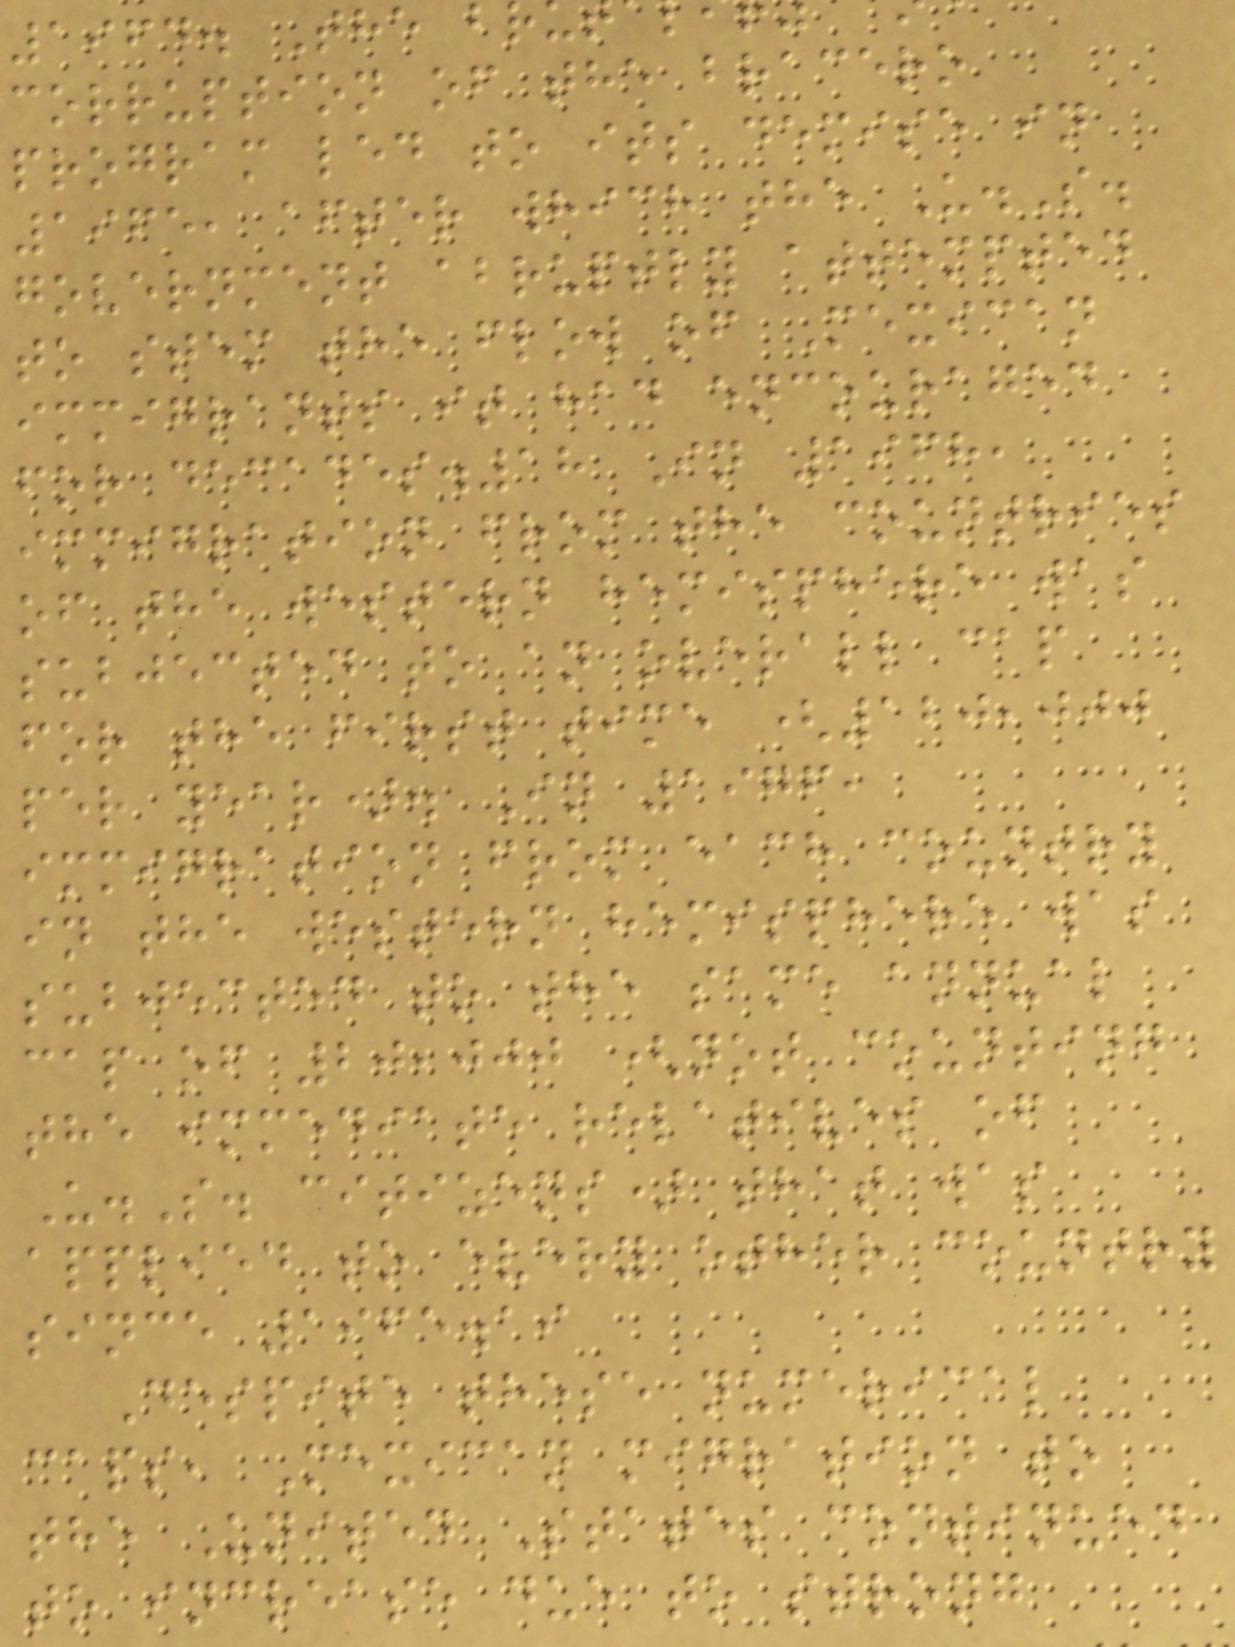1964. The b
corruption of the bracero
program led to its demise in
1965, after which the U.S.
government abruptly attempted
to stem the flow of Mexican
immigrants it had encouraged
for decades.18 In 1968,
immigration from the countries
of the western hemisphere was
subjected to an overall cap
for the first time (120,000
per year). In 1976,
immigration from each country
in the western hemisphere was
subjected to the same annual
cap of 20,000 (not counting
the immediate relatives of
U.S. citizens) that was
applied to every other country
since 1965.19
Despite these numerical
caps, Mexican migration to
the United States continued
to increase due to strong
